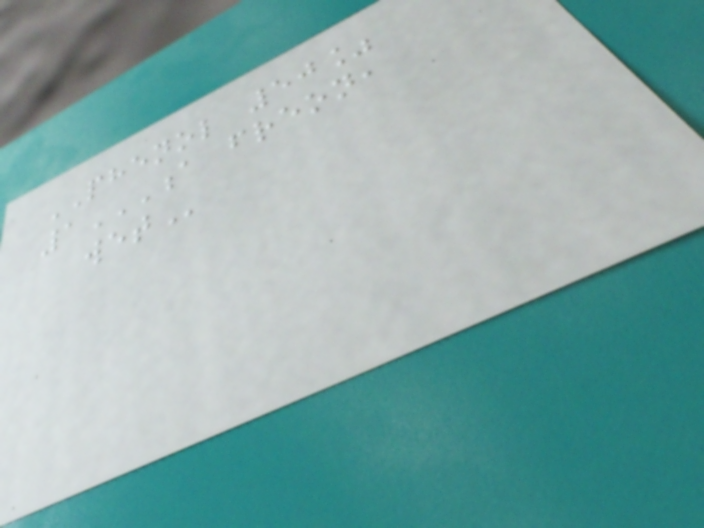PHENOL 50%
1A FREON,
WET
